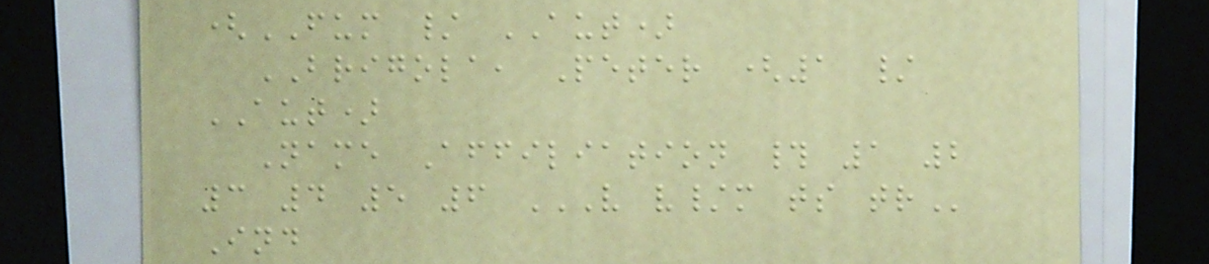(FUM / AUT)
BRIGOLA, Peter (1 /
AUT)
Name Affiliation # 1 2
3 4 5 6 V V/M TS TR
Ind
